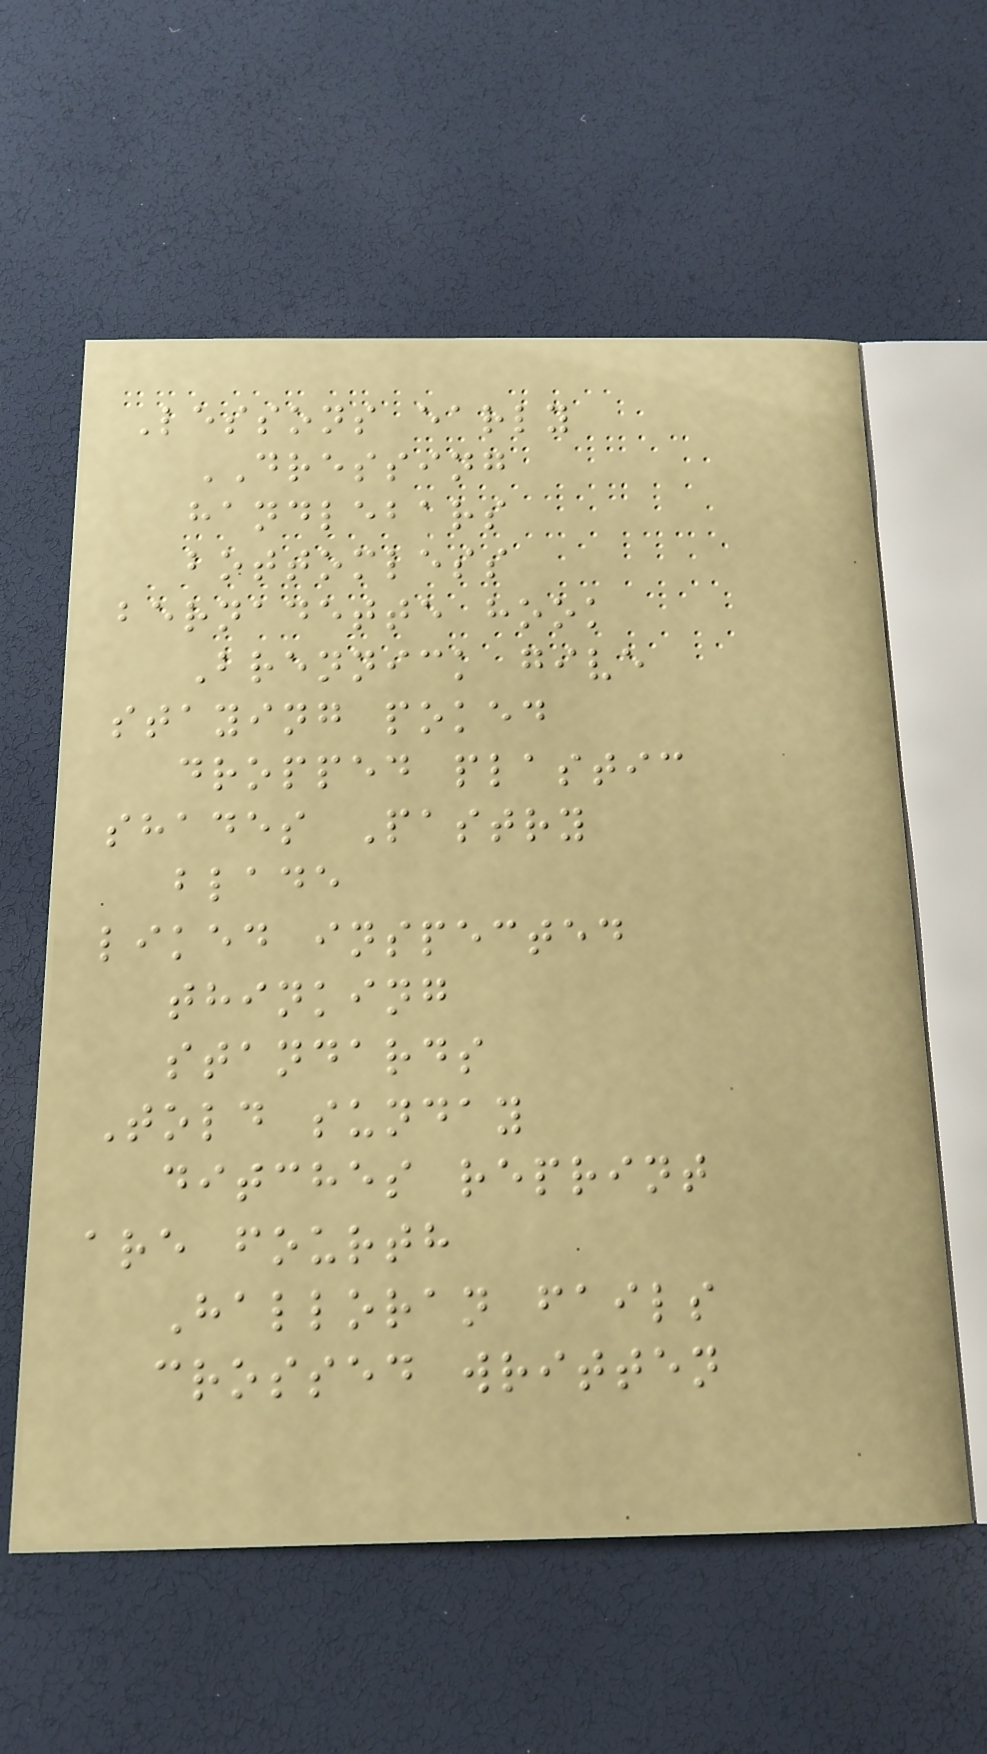Lessons early
DRESSING
handlebars
bottomless
bernadette hook
Brennick give
staying poked
dropped plastic
shades Pastry
blade
liked inspected
thinking
standards
Told sunday
ditches reprint
are fourth
Halloran fails
crossed written
